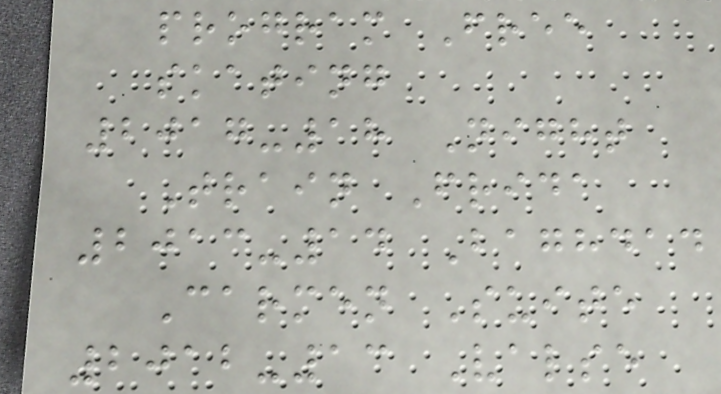program Free
skating
2017-18 Night
Train Frida
2013-14 Baghdad
Carmen Suite
2012-13 Valse
